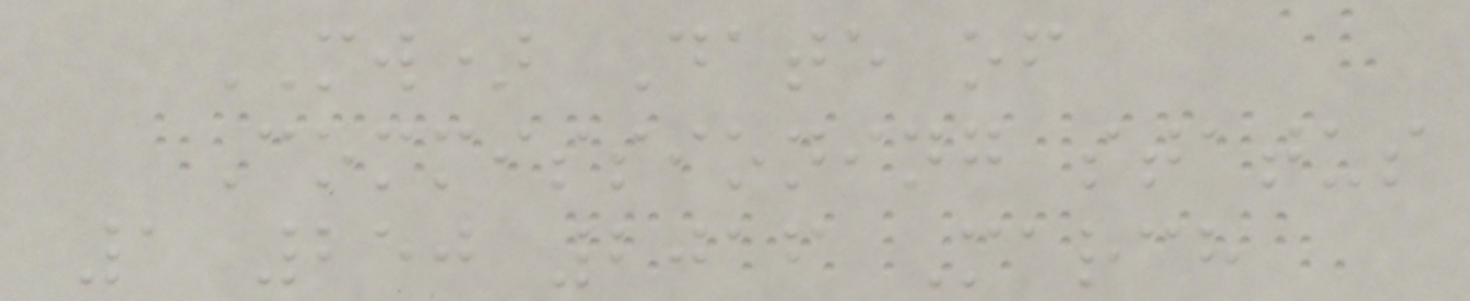MW) Date of
Commissioning status
1 250 2016 March
